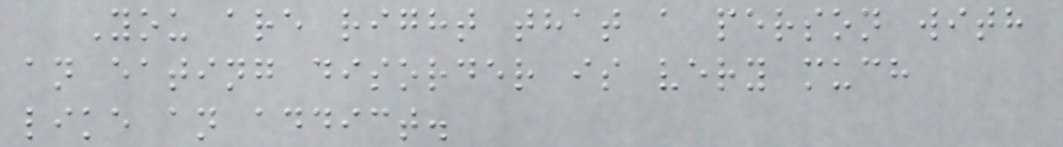You are right that a person with
an eating disorder is very much
like an addict.
